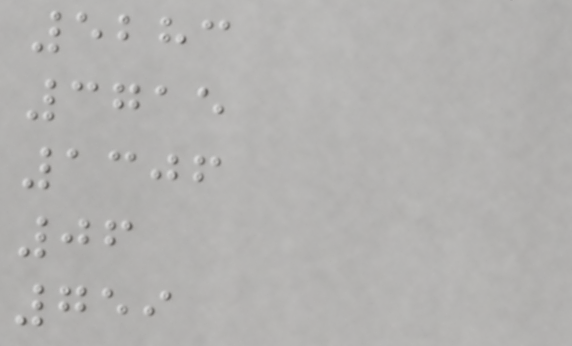5283
3715
1306
06
759
